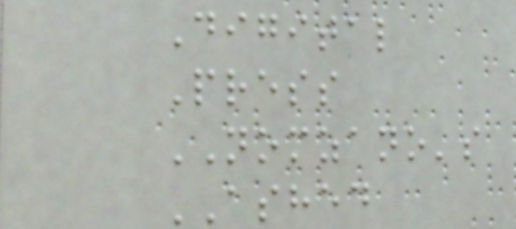Digital
Press
NOMZANO's
ASHED
